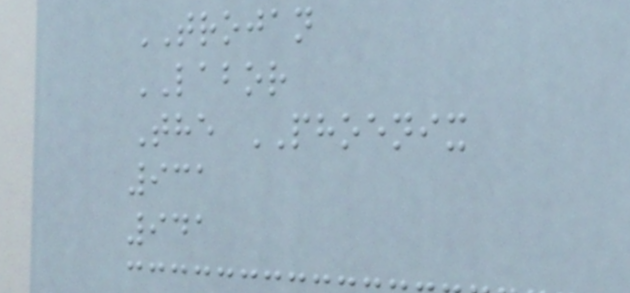TROJAN
LABOR
The PHOENIX
931
941
